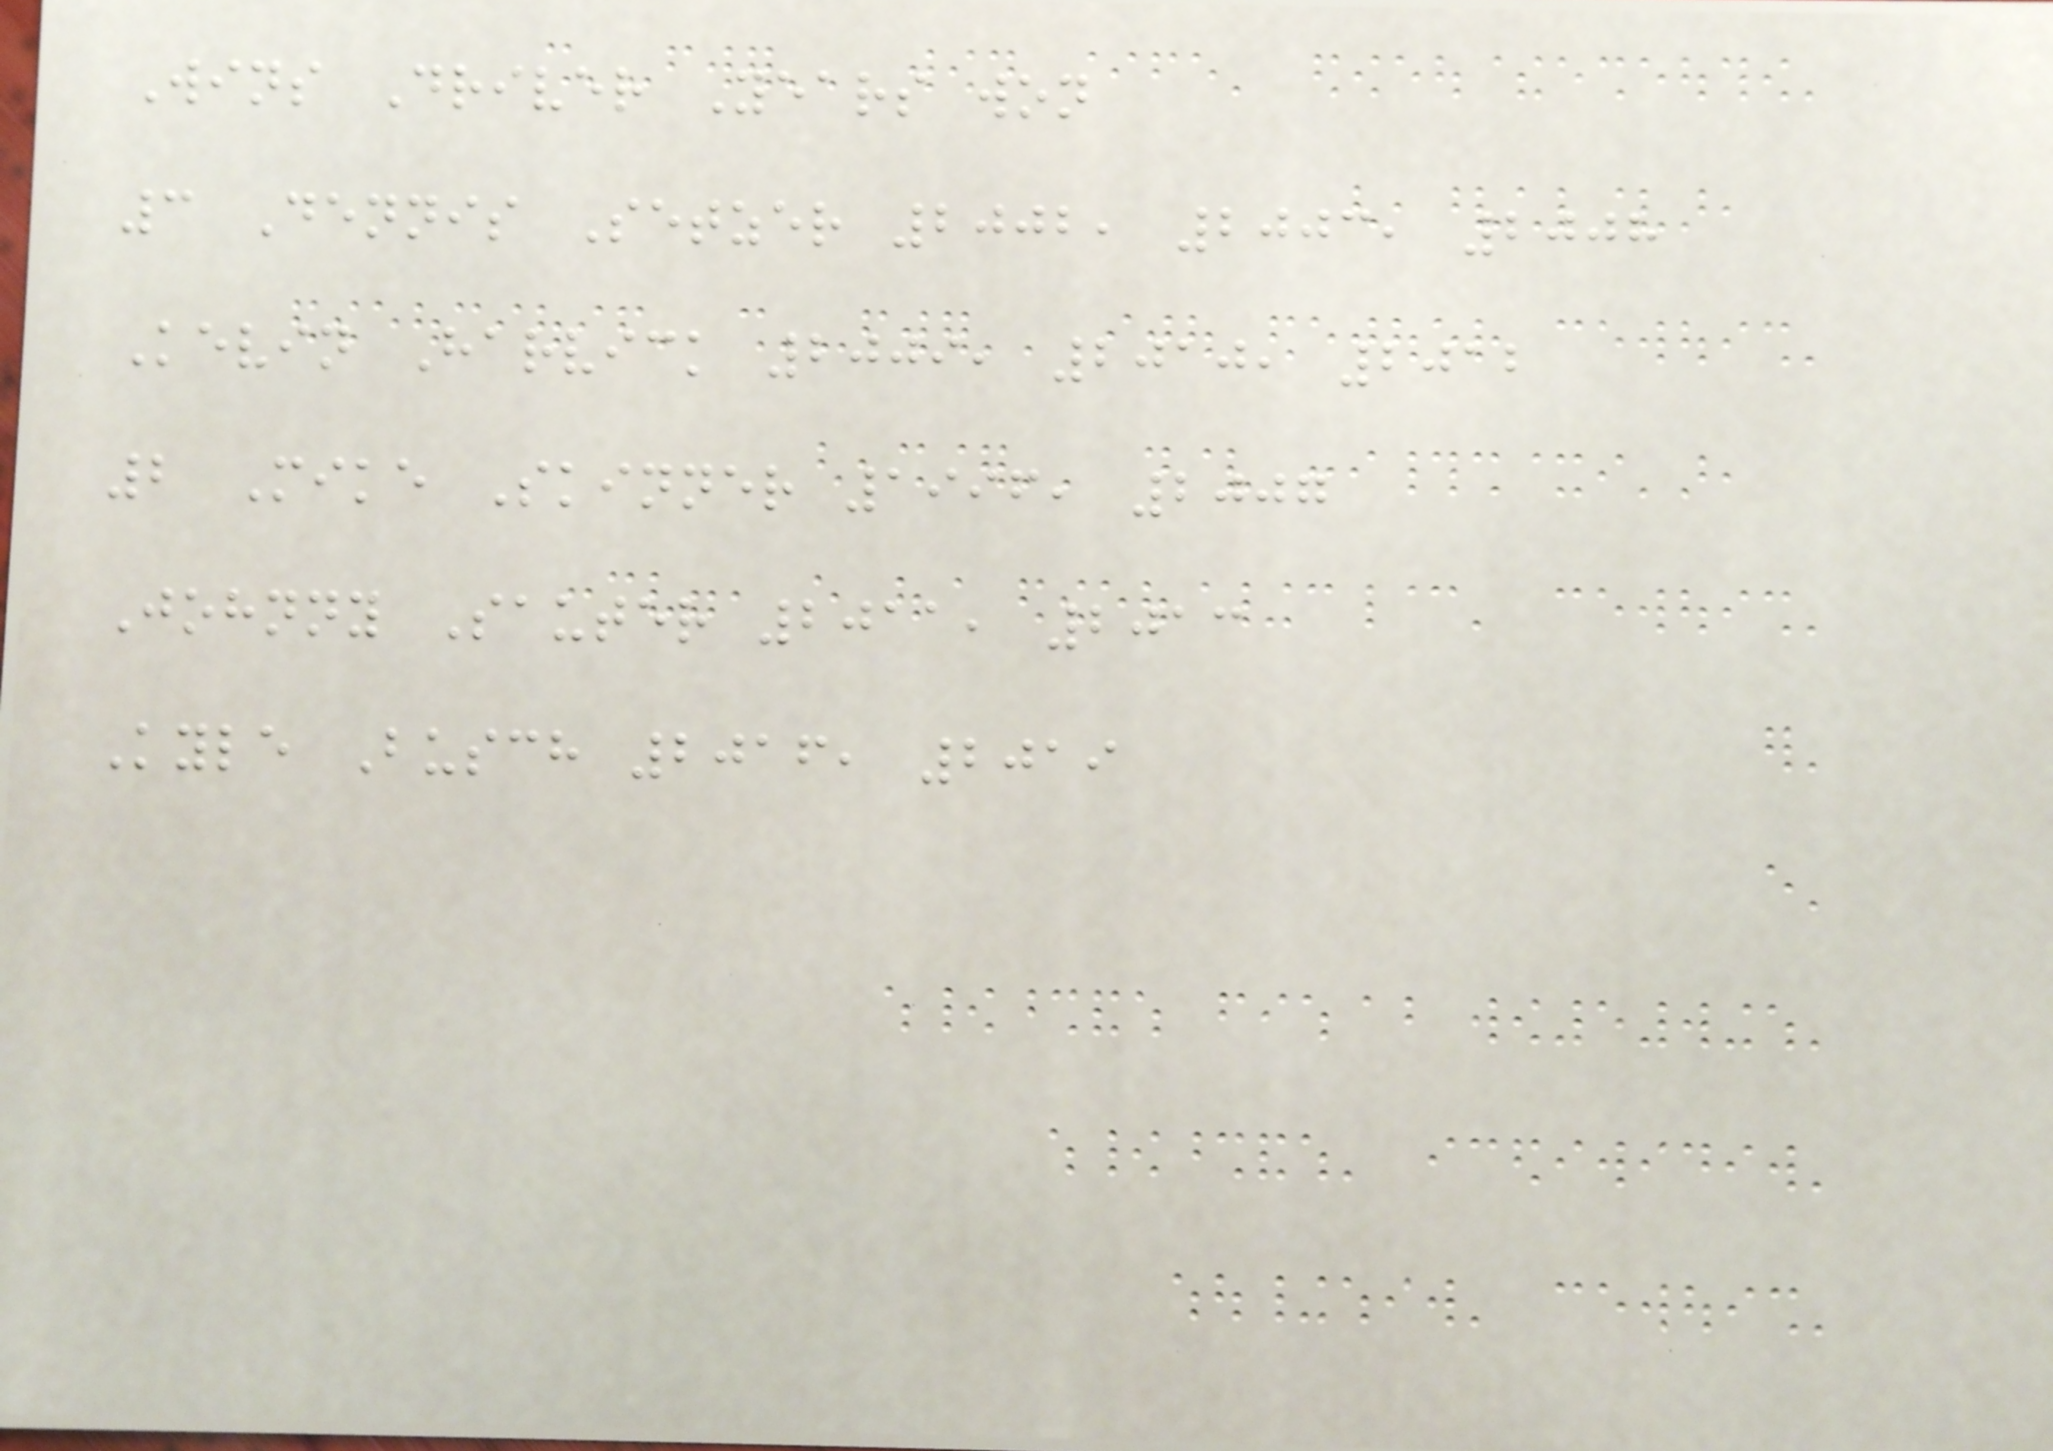Wins Driver Years won
3 Dennis Setzer 2002, 2003, 2008
Kevin Harvick 2009, 2010, 2012
2 Mike Skinner 1996, 2007
Johnny Sauter 2011, 2013
Kyle Busch 2016, 2019
